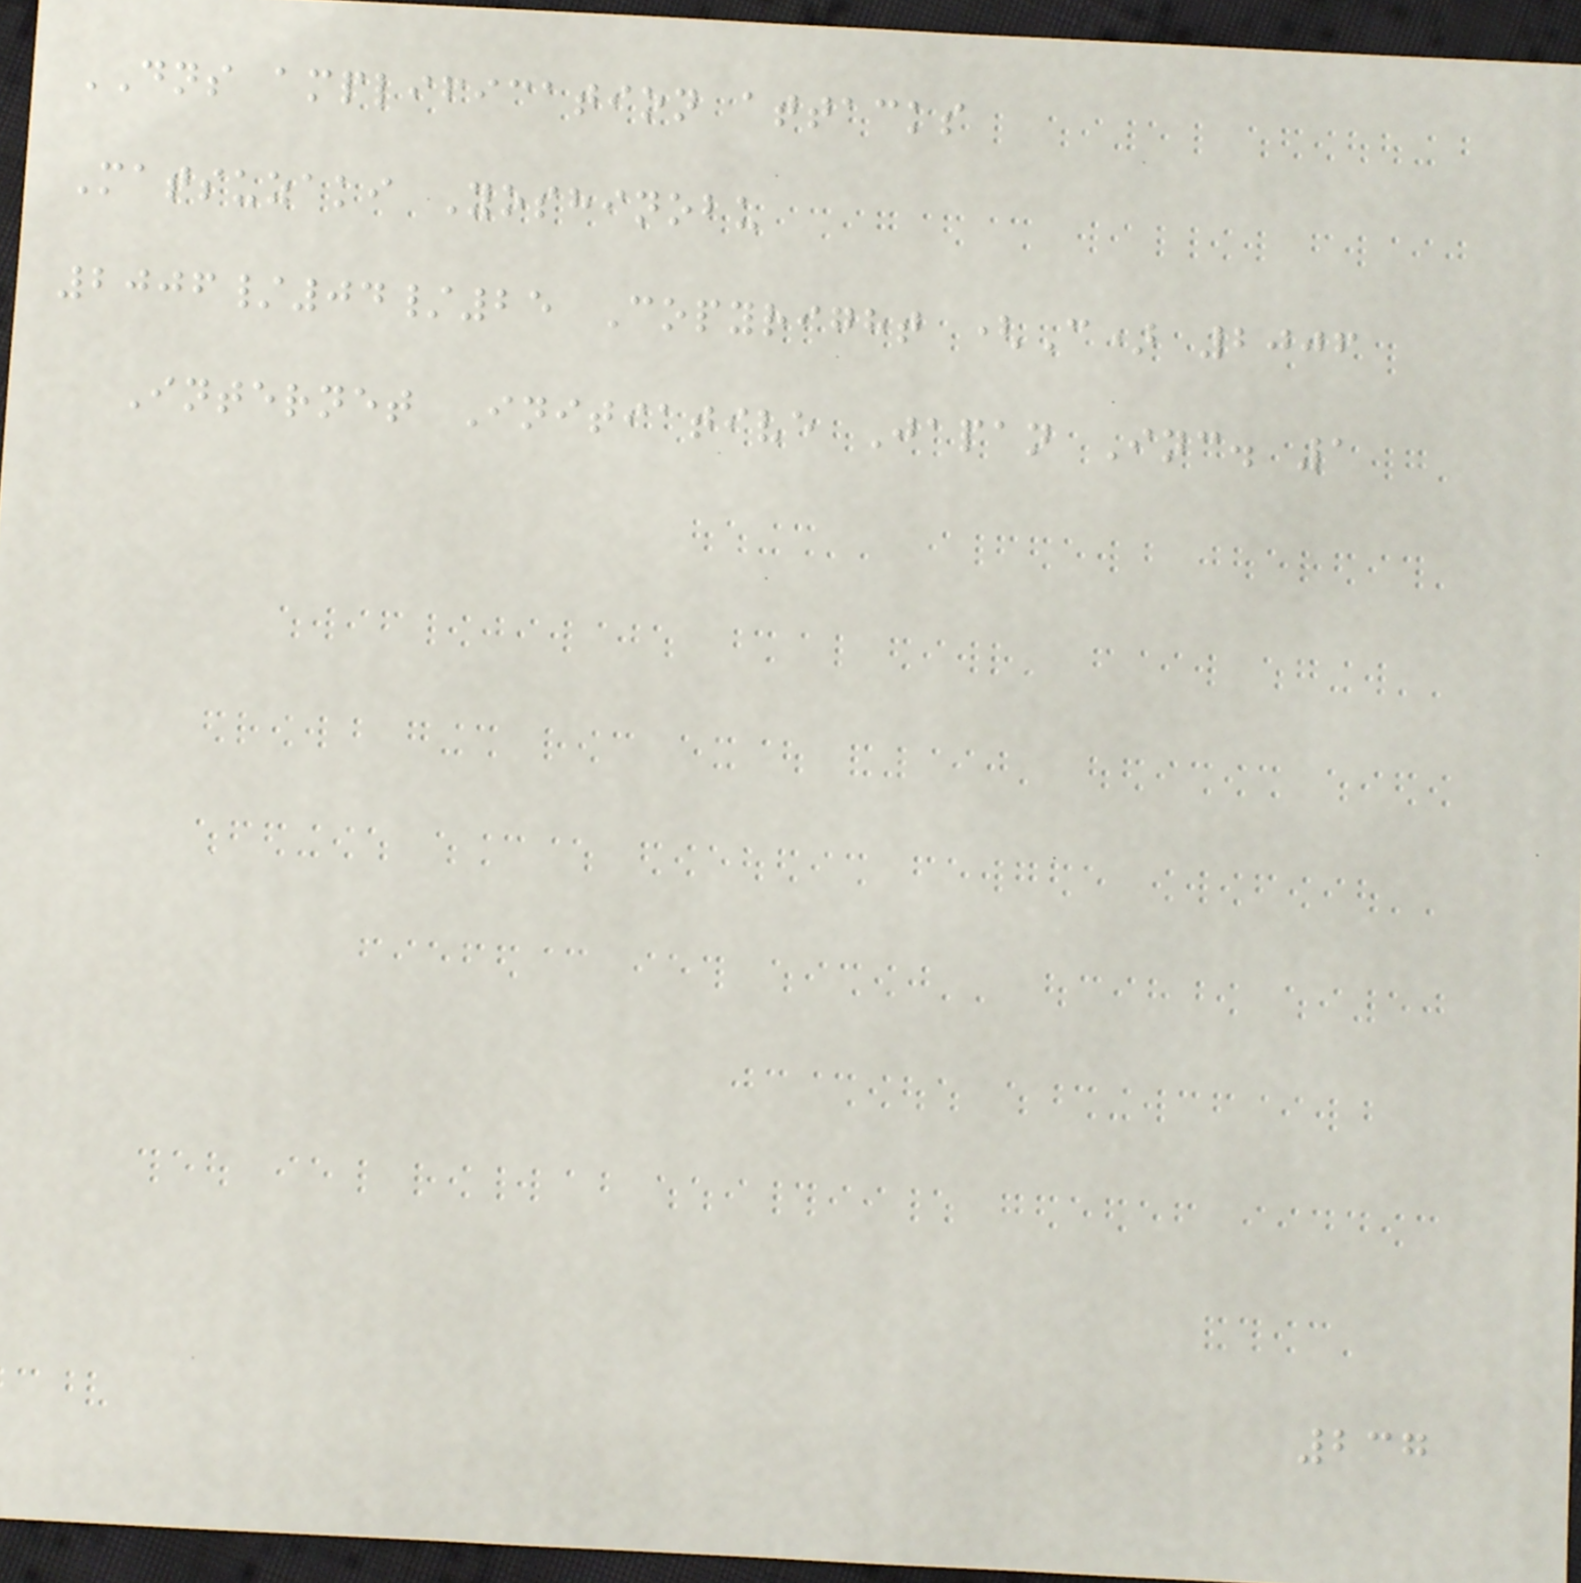DNS amplification attacks
Matsuzaki Yoshinobu
2006/04/25 Copyright (C) 2006
Internet Initiative Japan Inc. 1
237
